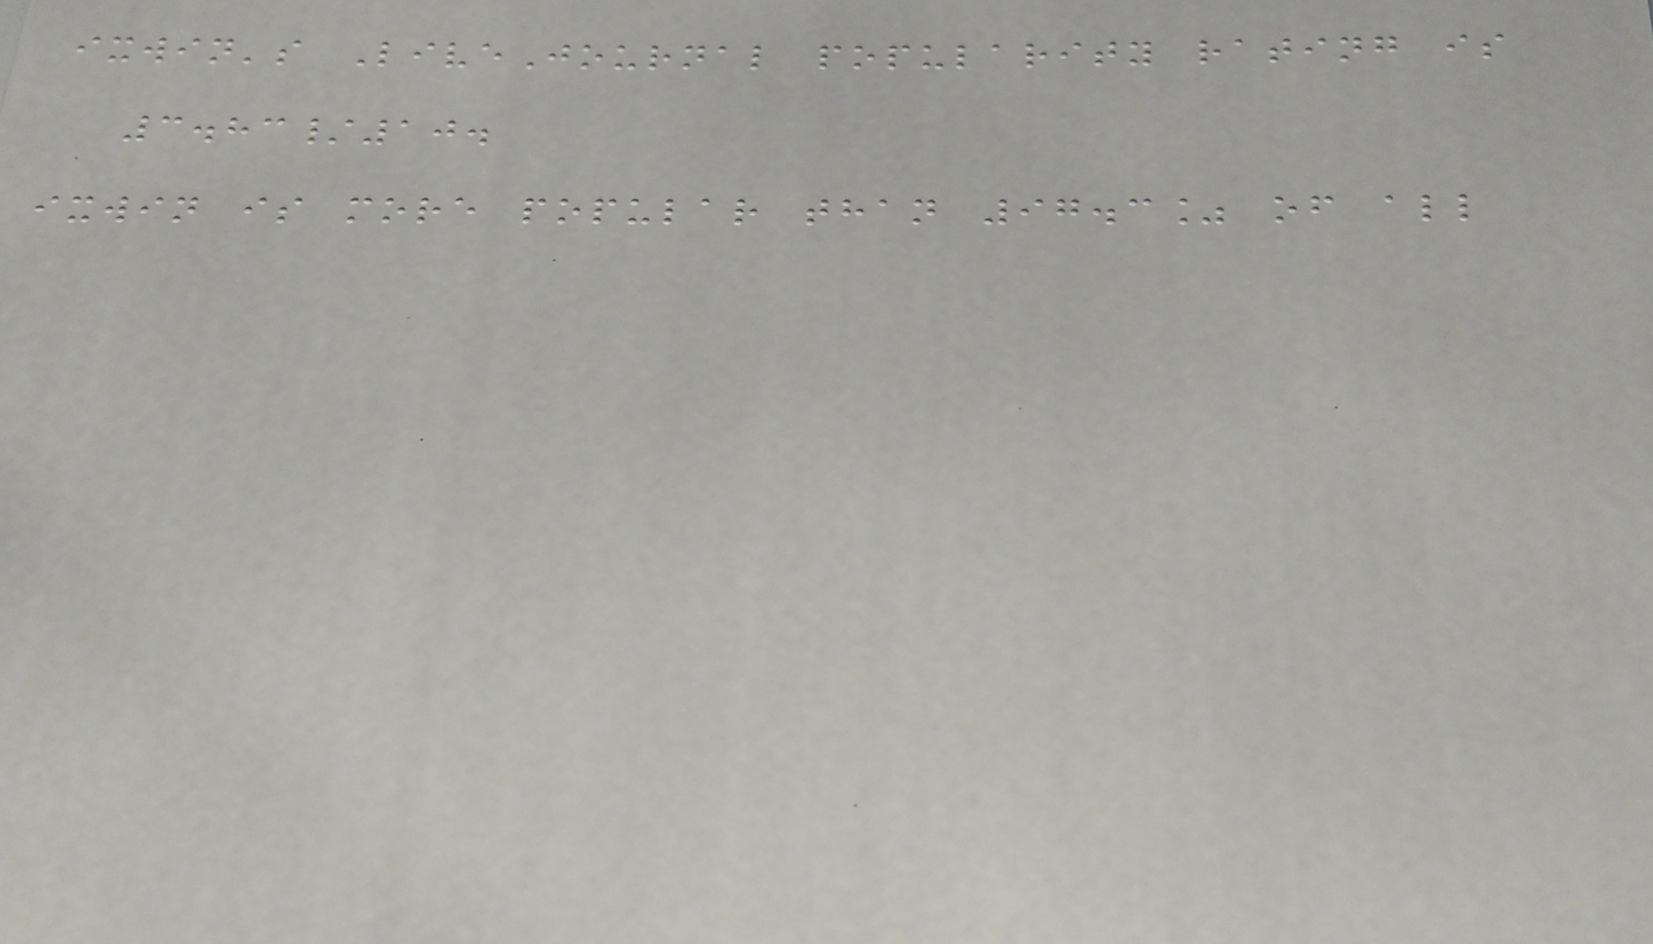ixwin's LiveJournal popularity rating is
3.83/10.
ixwin is more popular than 97.3% of all
